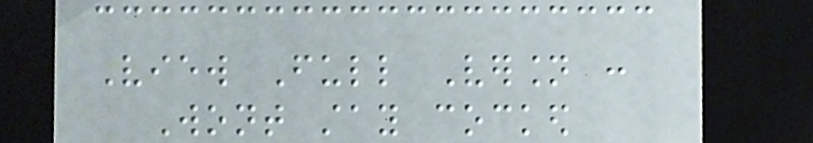View Full Version :
Wont stay cocked
